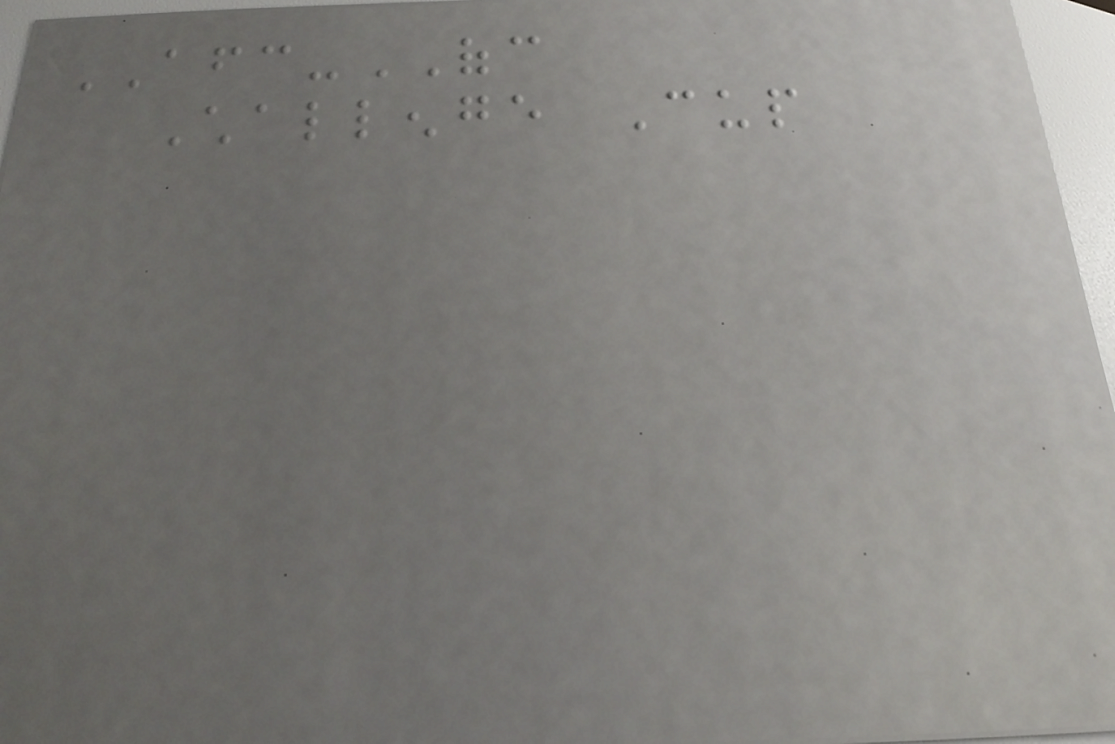AFC-OFC
Challenge Cup
